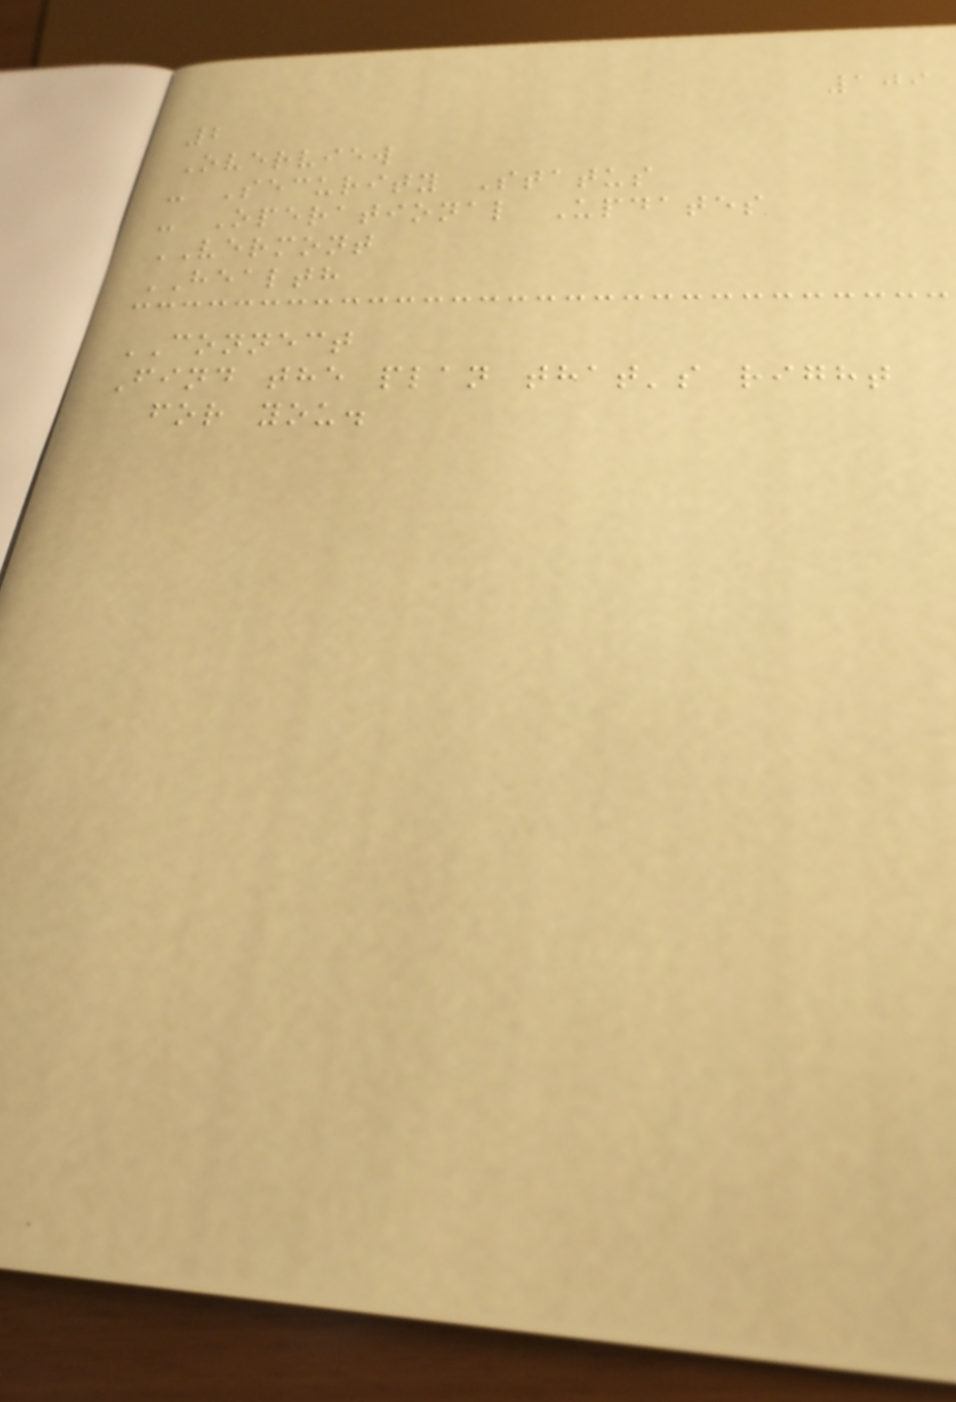109
2
Overview
- Security Status
- Operational Updates
VERMONT
HEALTH
CONNECT
Find the plan that's right
for you.
